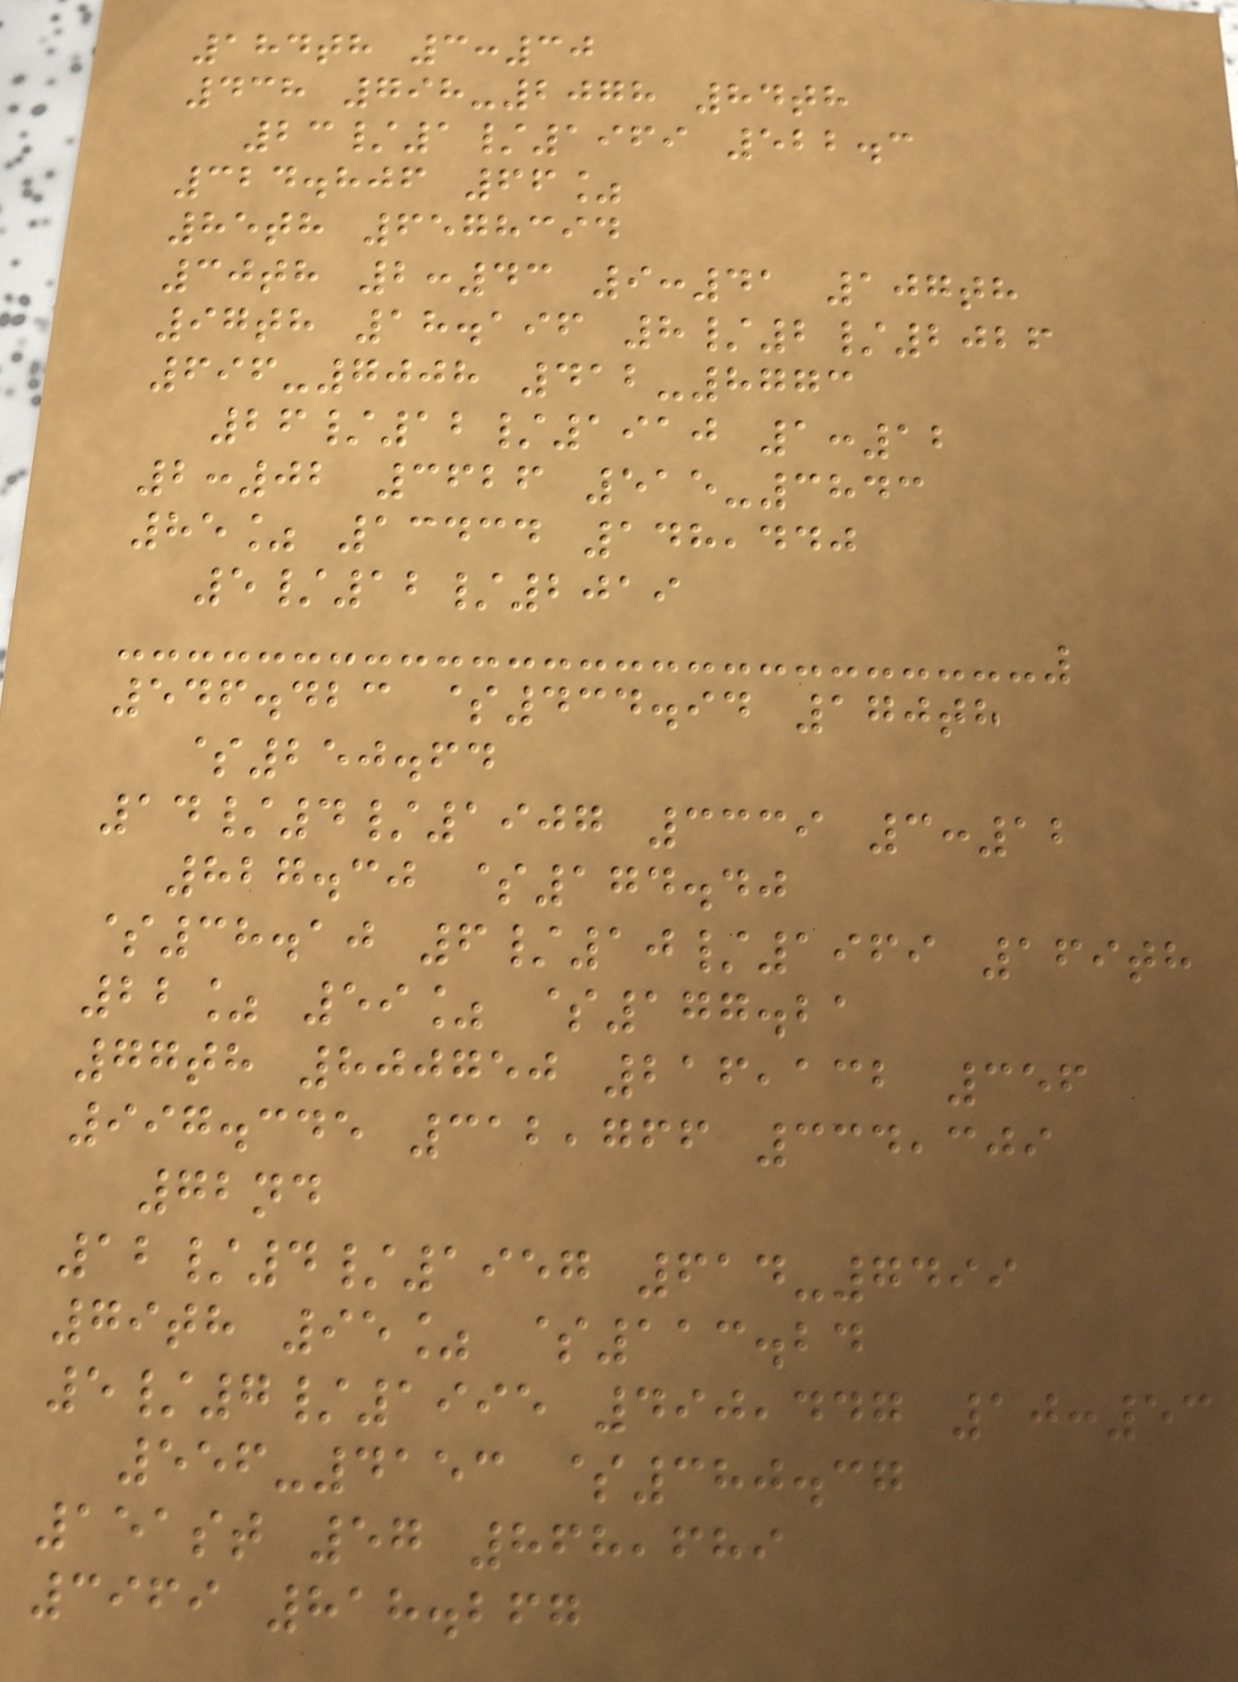184th 3:30
438 798-2078 84th
23/1/1969 522.3
324.806 66%
85th 6578394
30th 2:43 9:41 107th
97th 18.196 8/2/2026
696-7008 412-8773
26/12/1910 1:12
2:02 3626 515-3843
85% 13434 148,440
5/12/2019
546.423 $434.94 170th
$250.64
14/4/1907 3339 3:12
827.30 $174.40
$38.10 6/10/1969 169th
22% 59% $177.21
77th 800750 216,132 356
997.345 312,766 334,309
72nd
12/4/1957 614-7499
79th 95% $113.24
5/7/1995 490,447 10:53
556-4153 $380.37
151st 57 868,689
3969 818.267
